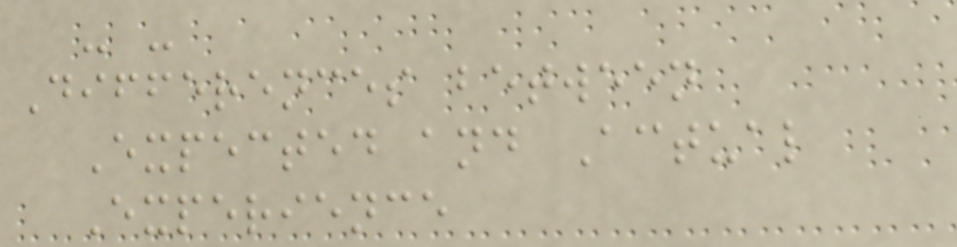- -
Differences between
Expected and Actual
Experience
